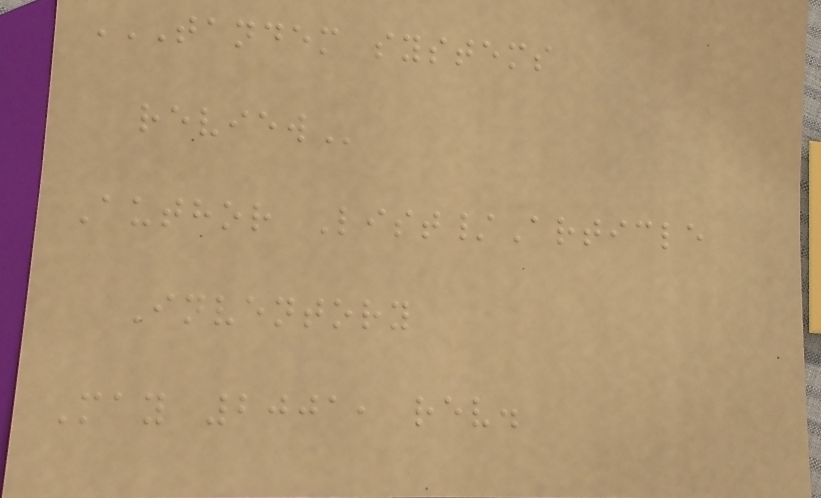TANDEM SYSTEMS
REVIEW
Author List/Article
Inventory
May 2001, rev.
